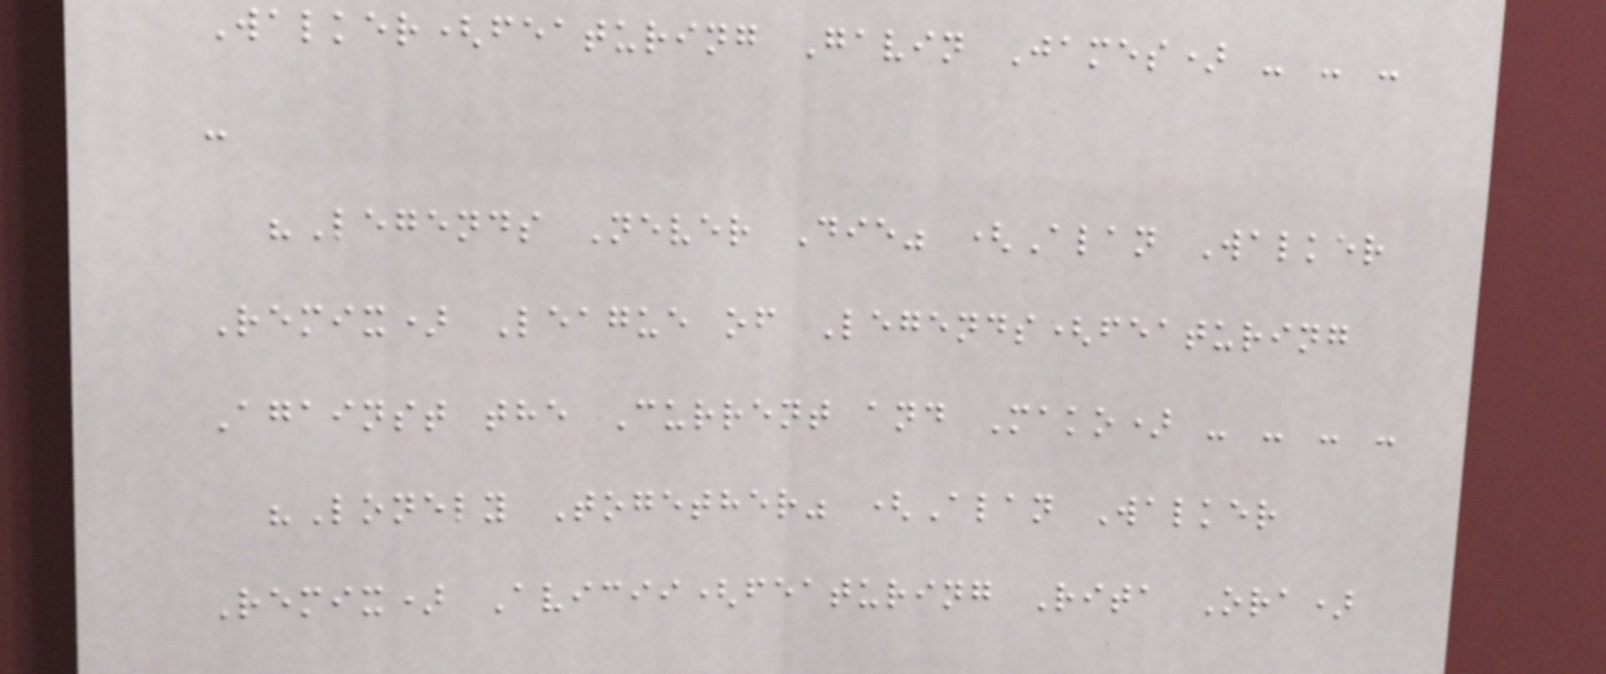Walker(featuring Gavin James) - - -
-
"Legends Never Die" (Alan Walker
Remix) League of Legends(featuring
Against the Current and Mako) - - - -
"Lonely Together" (Alan Walker
Remix) Avicii(featuring Rita Ora)
